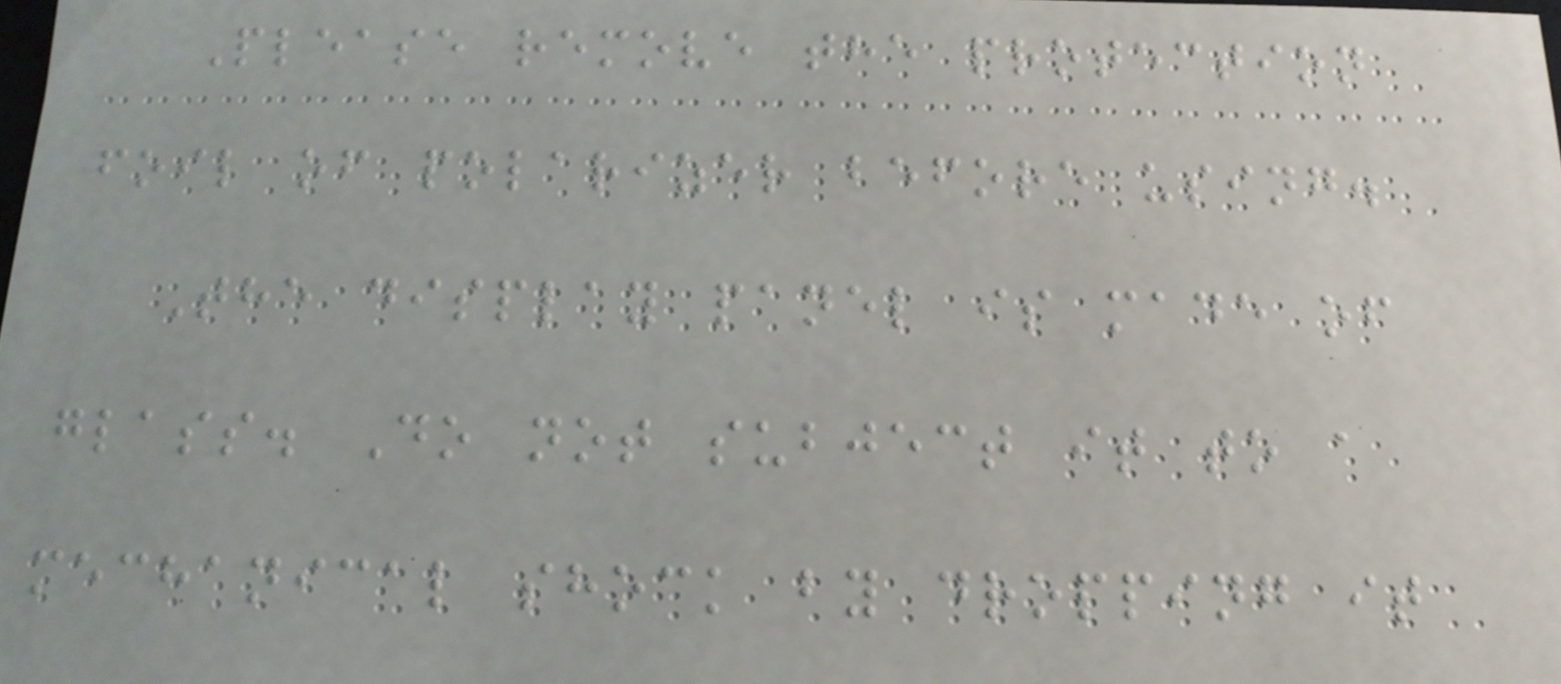Please remove the protection
foil of polarizer before using.
The display panel is made of
glass. Do not subject it to a
mechanical shock by dropping it
